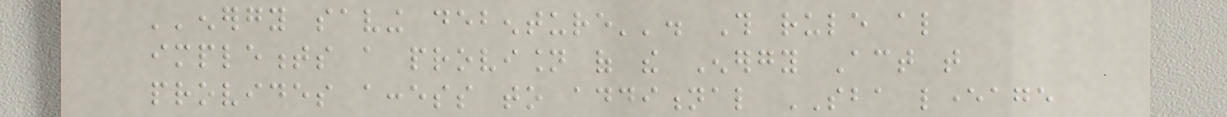''energy saving debenture''. This rule also
implements a provision of the Energy Act that
provides access to additional SBA leverage
